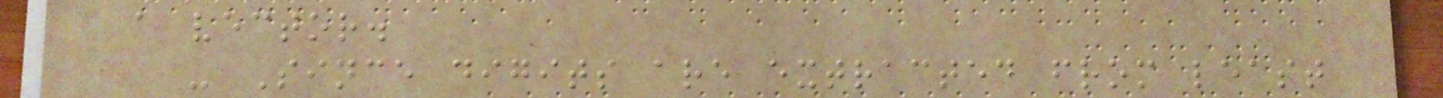a vector.
- Since digits are extracted from least
